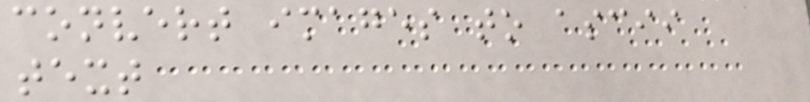convert images to ascii
text
